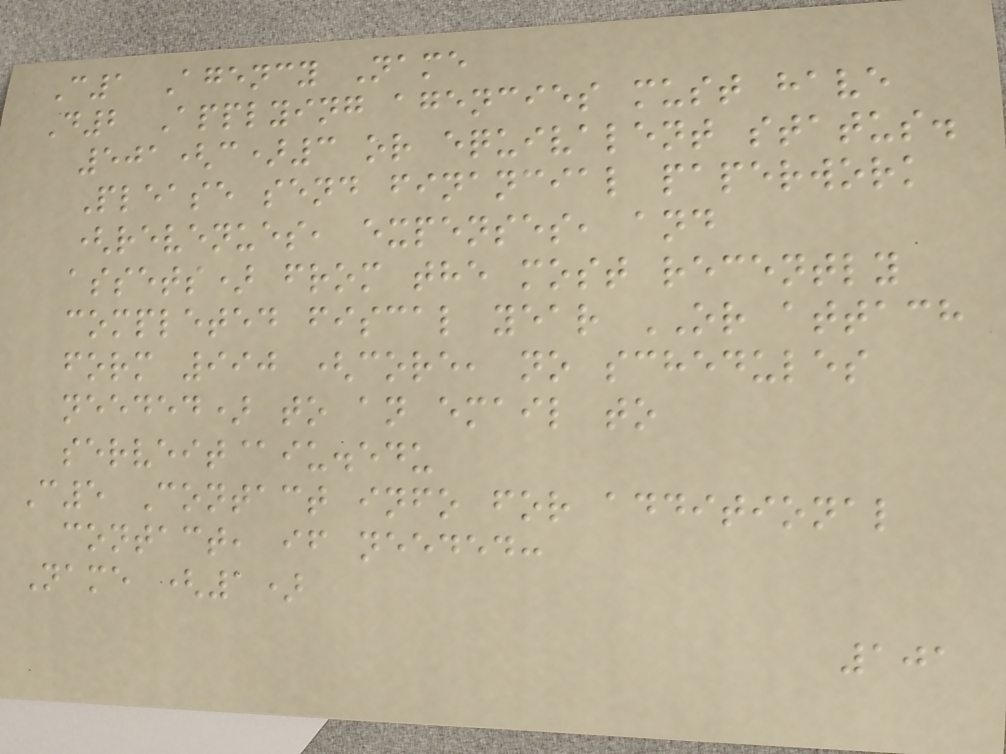C1 Agency Name
D2 Applying agencies must have
501(c)3 or equivalent status.
Please send financial paperwork
(revenues, expenses, and
assets) from the most recently
completed fiscal year OR attach
form 990 (core, no schedules
needed) to an email to
serveit@iu.edu
C5 Contact info for additional
contact, if needed:
Name (1)
101
